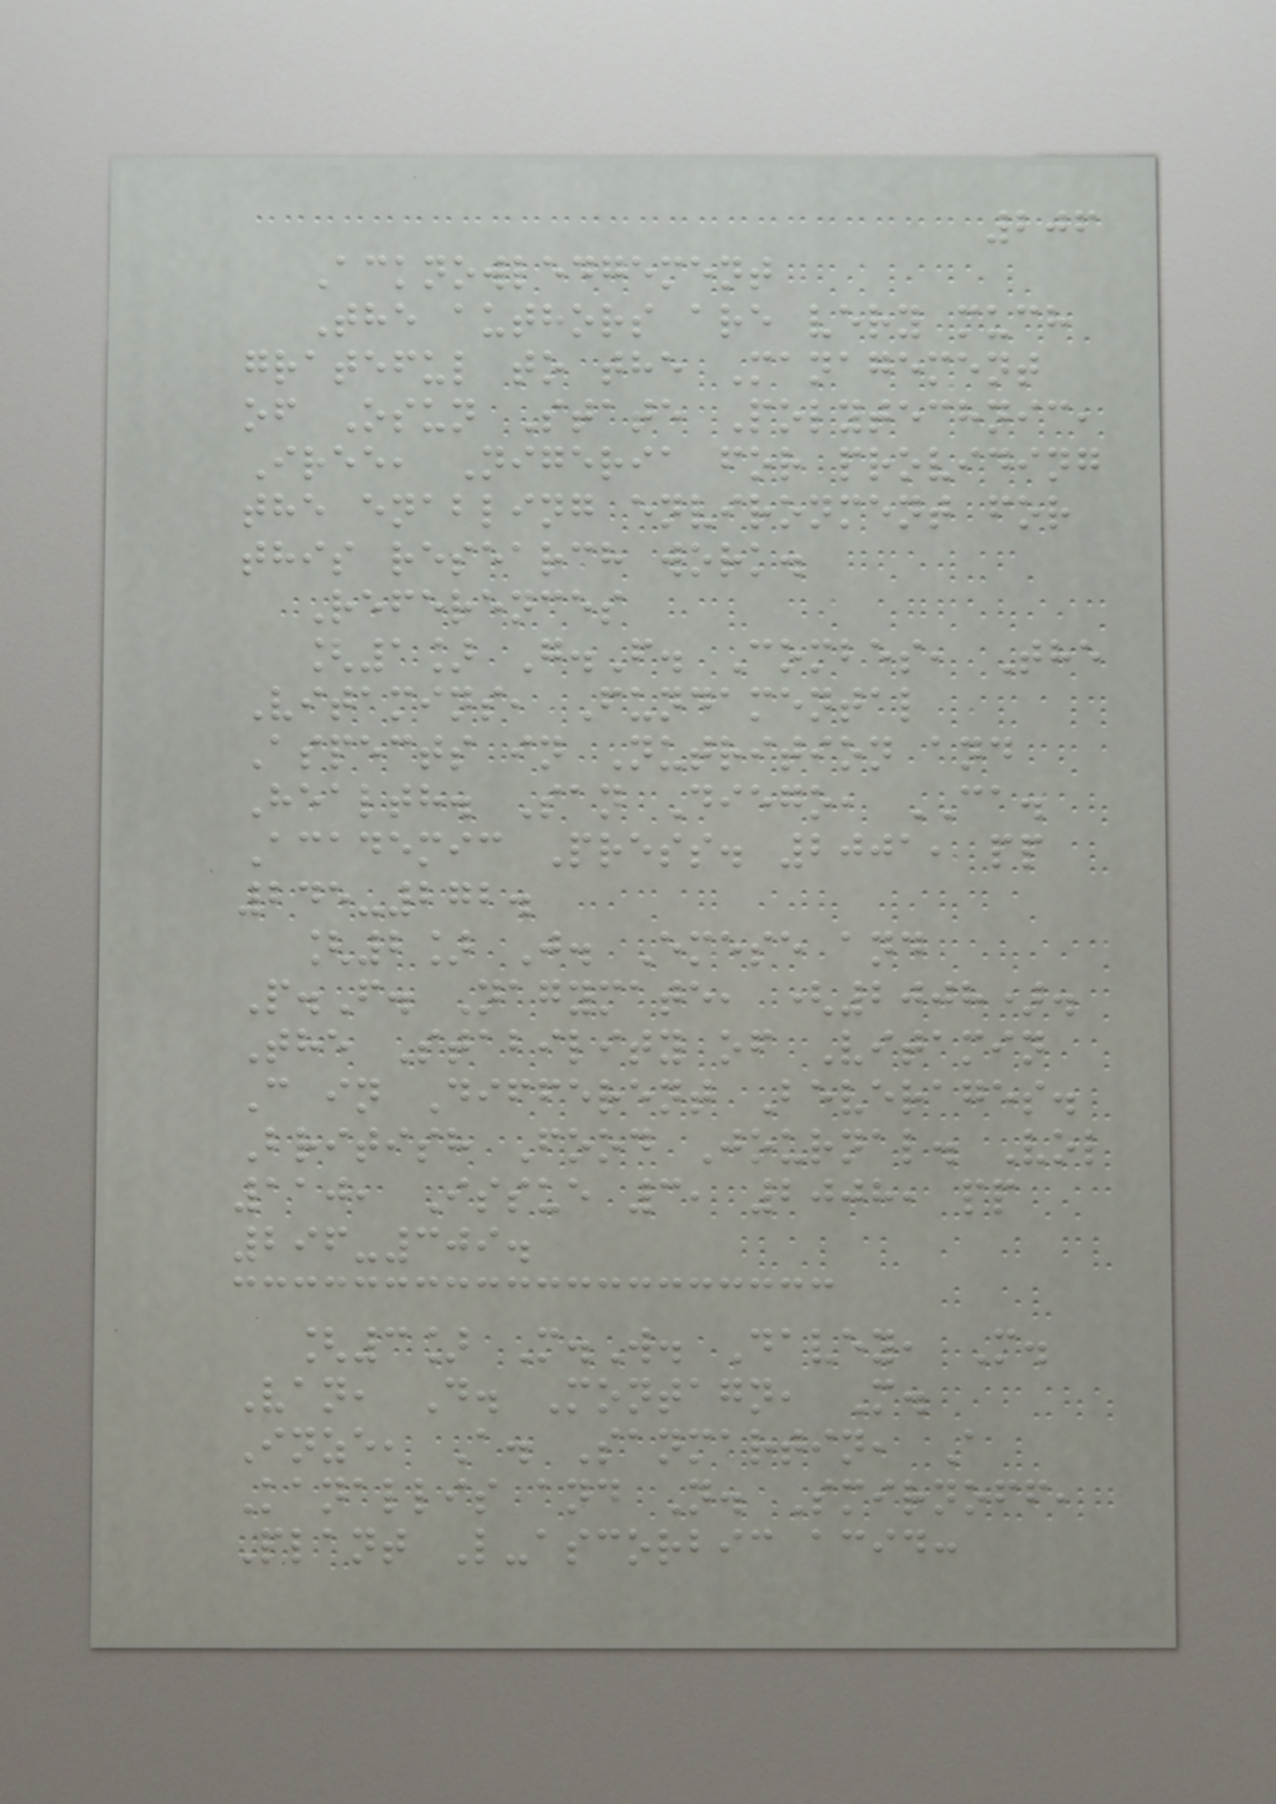206
Acknowledgement
The authors are very much
grateful to the Management
of Osun State Polytechnic,
Iree, Nigeria for providing
the enabling environment for
this research work.
References
[1] G.F. Combes, The
Vitamins, Fundamental
Aspects in Nutrition and
Health. San Diego, CA.
Academic Press. 2001, pp
245-272.
[2] J. Emese and
P.F. Nagymate, (2008).
The Stability of Vitamin
C in Different Beverages.
British Food Journal. Vol
110, Issue 3, 2008, pp
296-309.
[3] M.W. Davey, M.
Van, D. Montagn, M.
Inze, A. Sanmartin, A
Kanallis and N. Smirnoff,
Plant L-ascorbic acid:
